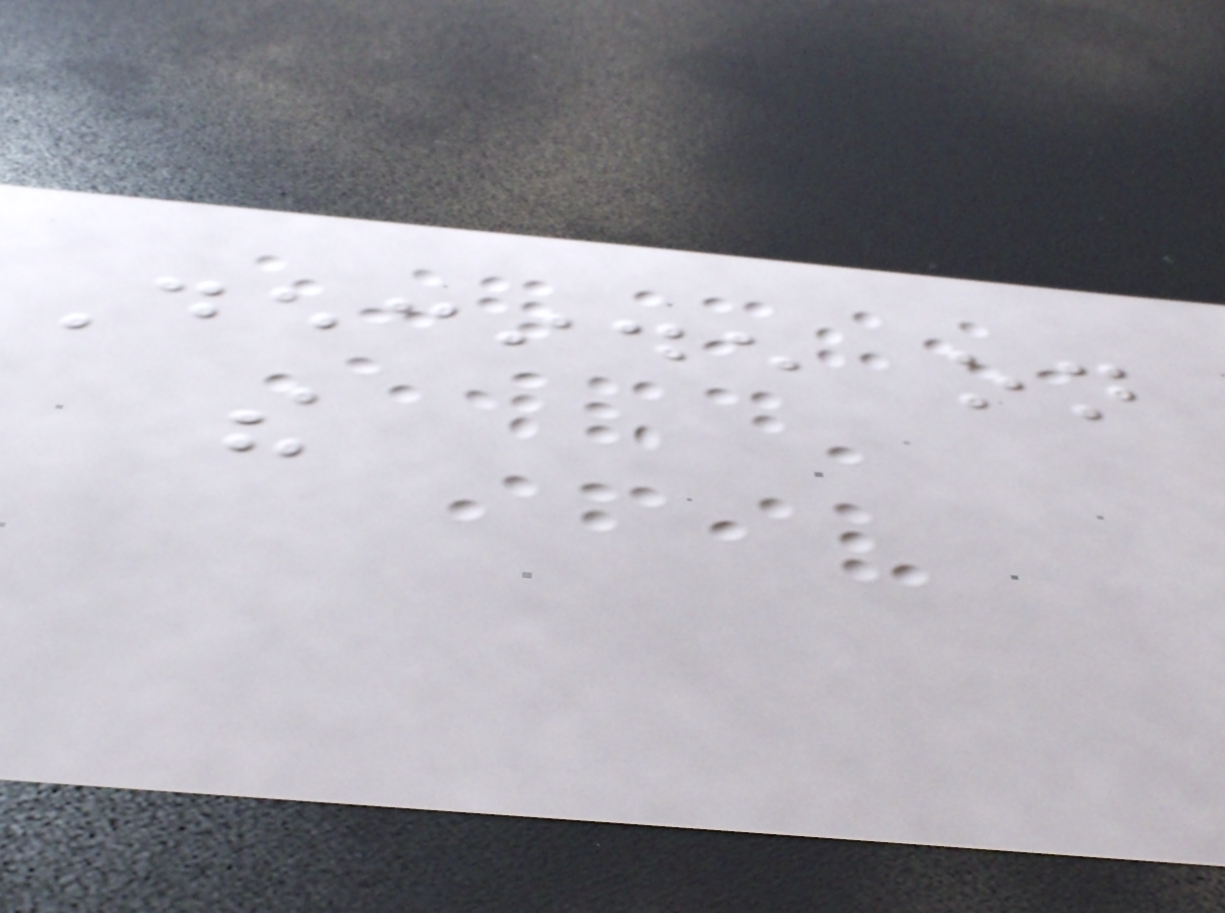Decide on
the
